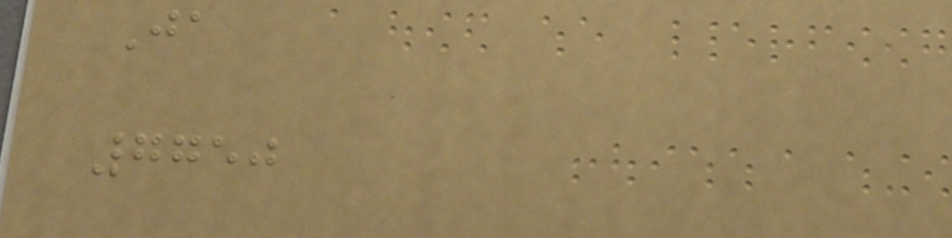Ja
7750
